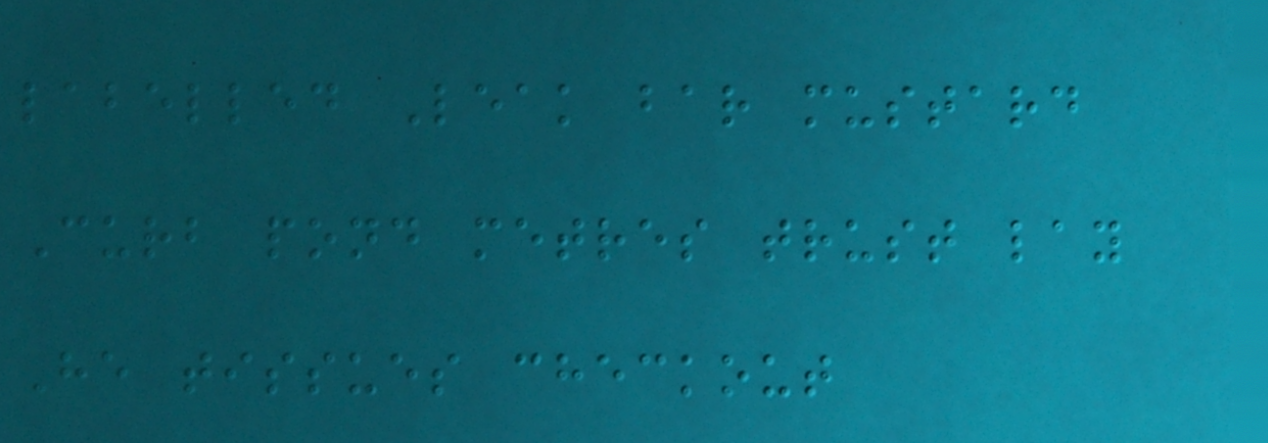labelled Leak bar mustard
Curb pond metres trust lay
He tissues checkout
